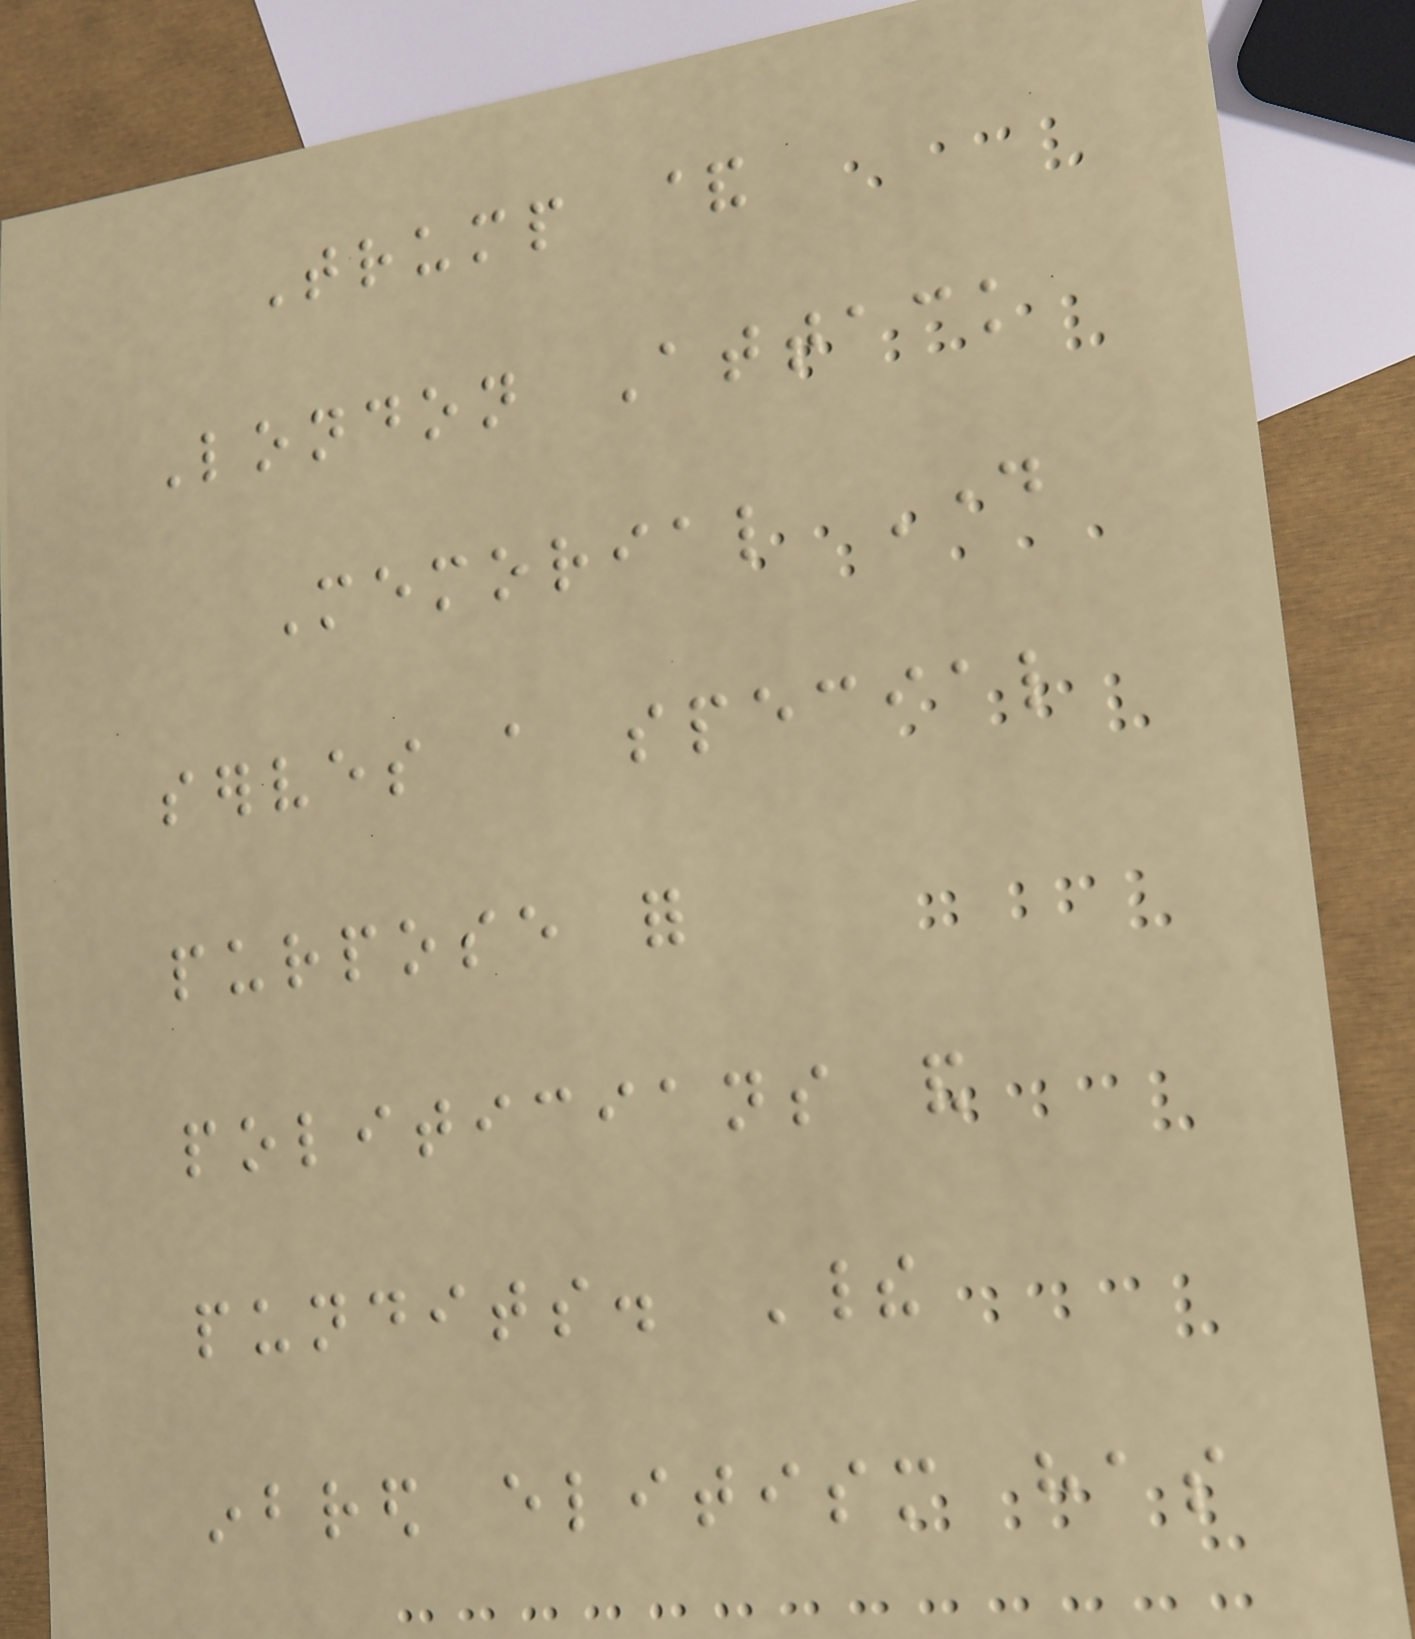Trump &
London Attack
Memorial Day
serves a special
purpose for
politicians and
pundits. Their
inbred elitism has
